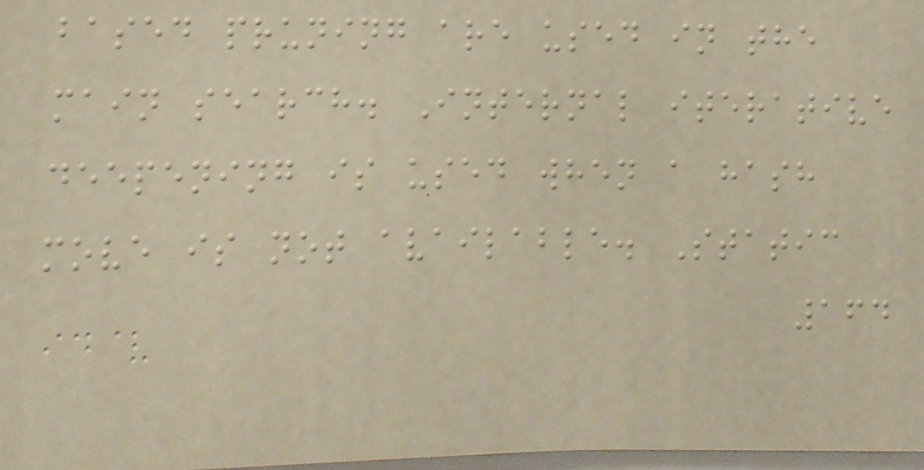based pruning are used in the
main search. Internal iterative
deepening is used when a hash
move is not available. Static
164
